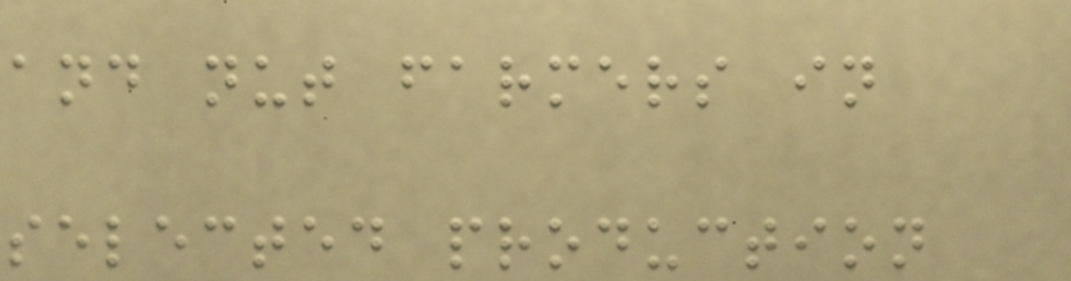and nut farmers in
selected production
